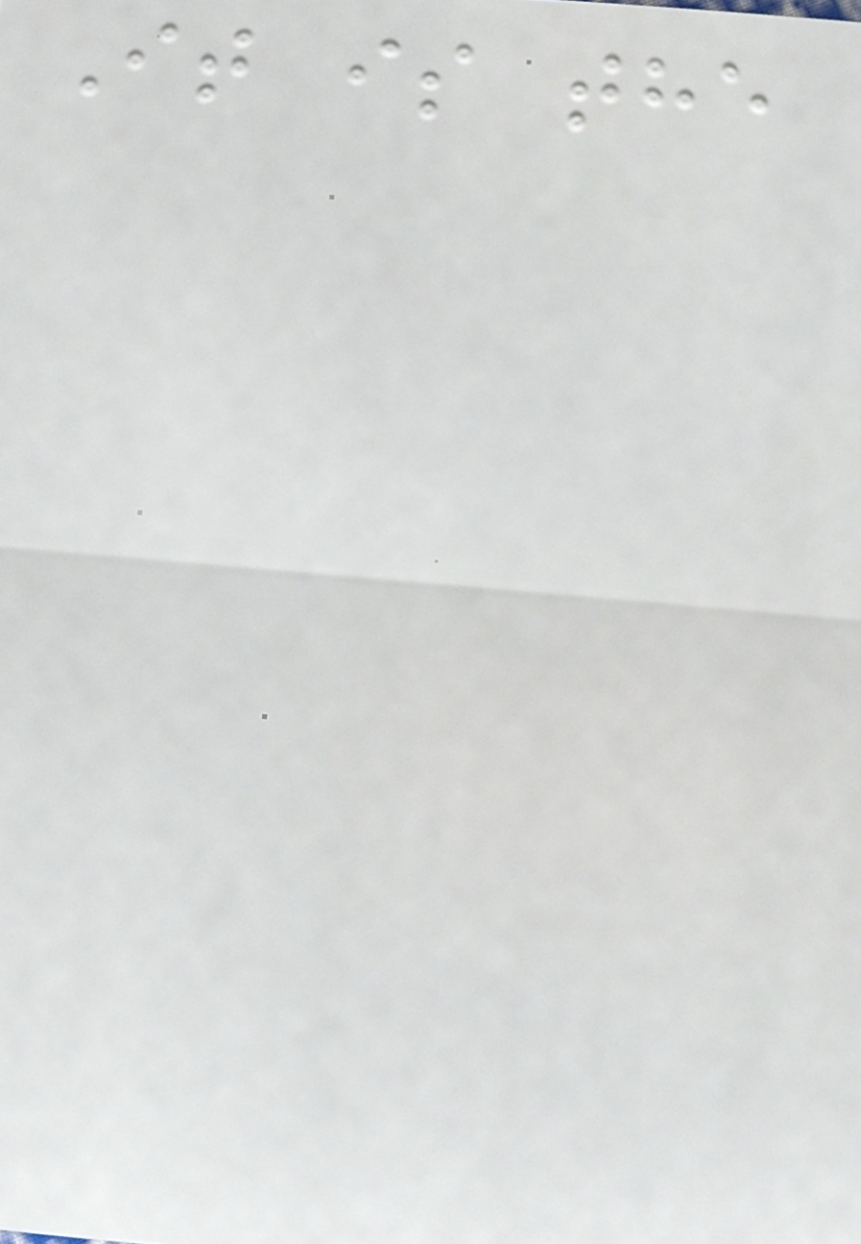It is the
